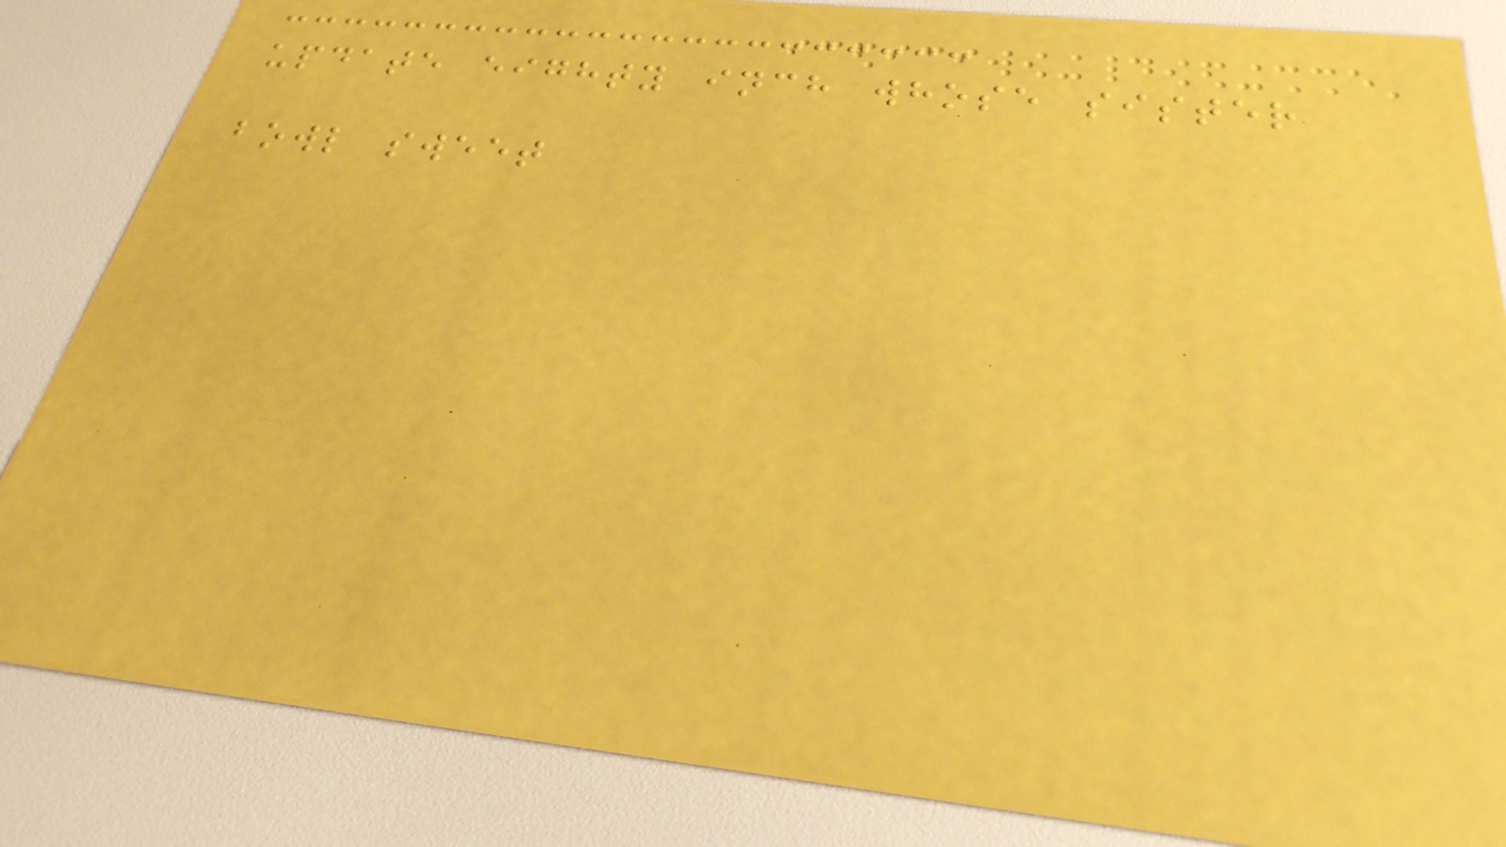update eighty inch whose sister
bowl sweet
